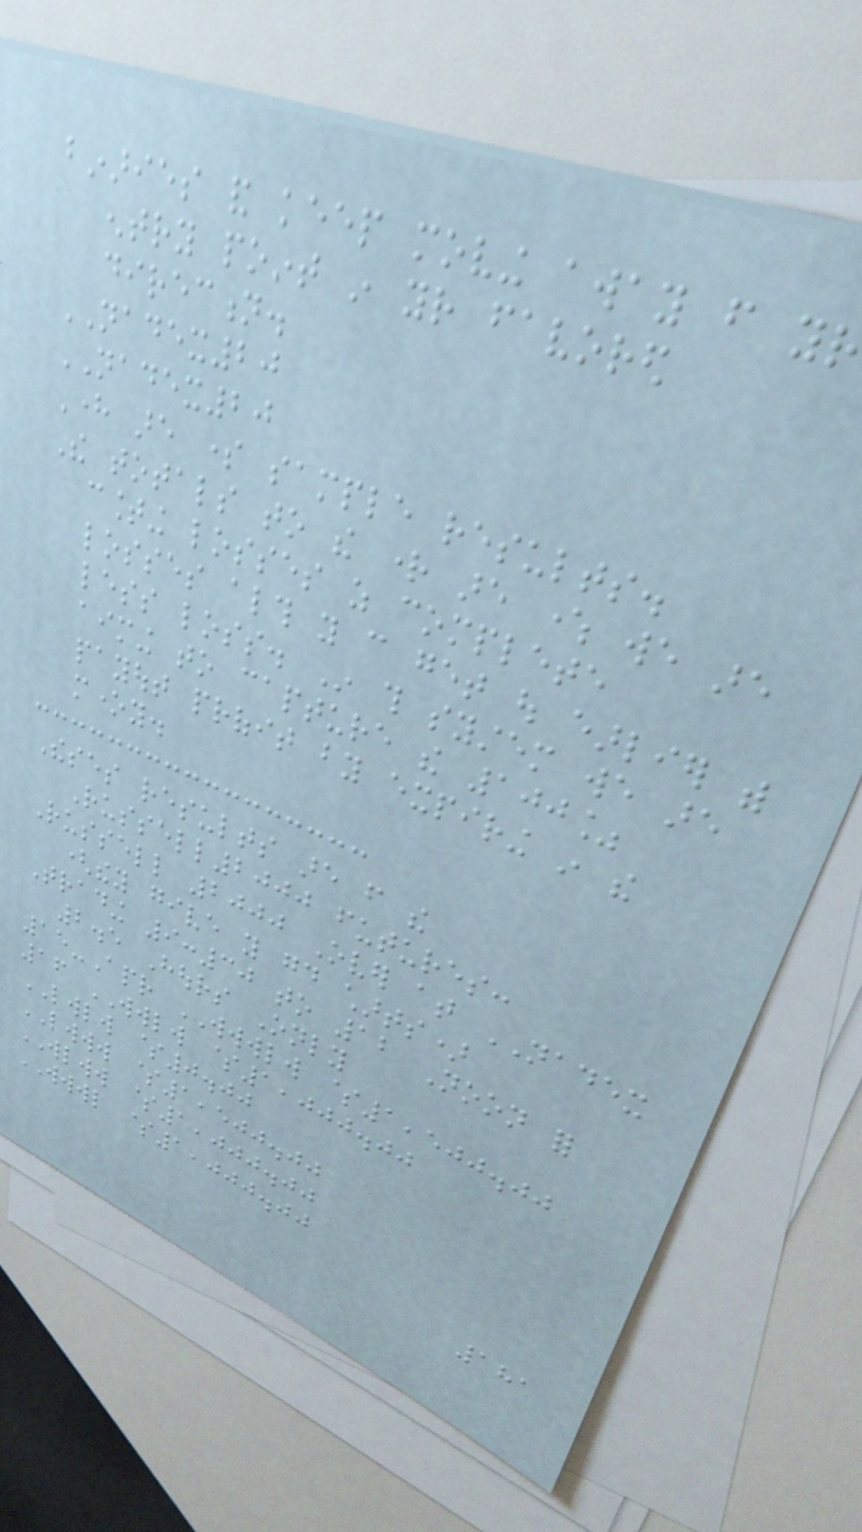binaries and keep moving away from your
entry point in your favored
direction.
NADEX20
NADEX20
Here are some sample results.
The totals to the right are where we are
counting losses as complete
losses although you can get out earlier with
less loss. In this system we are
aiming to capture the 100%
payout profit by expiring in the
money.
Theses results are from the
Russell2000 futures:
Russell 2000 Over at NADEX
(they give you good charts)
Trading 9:30 to 12 Noon for
2.5 Hours Only
15-Apr WWWLW $1,500.00
16 WWLW $1,000.00
LWLW $0.00
LWWW $1,500.00
WLWW $1,000.00
WWWL $1,000.00
181
